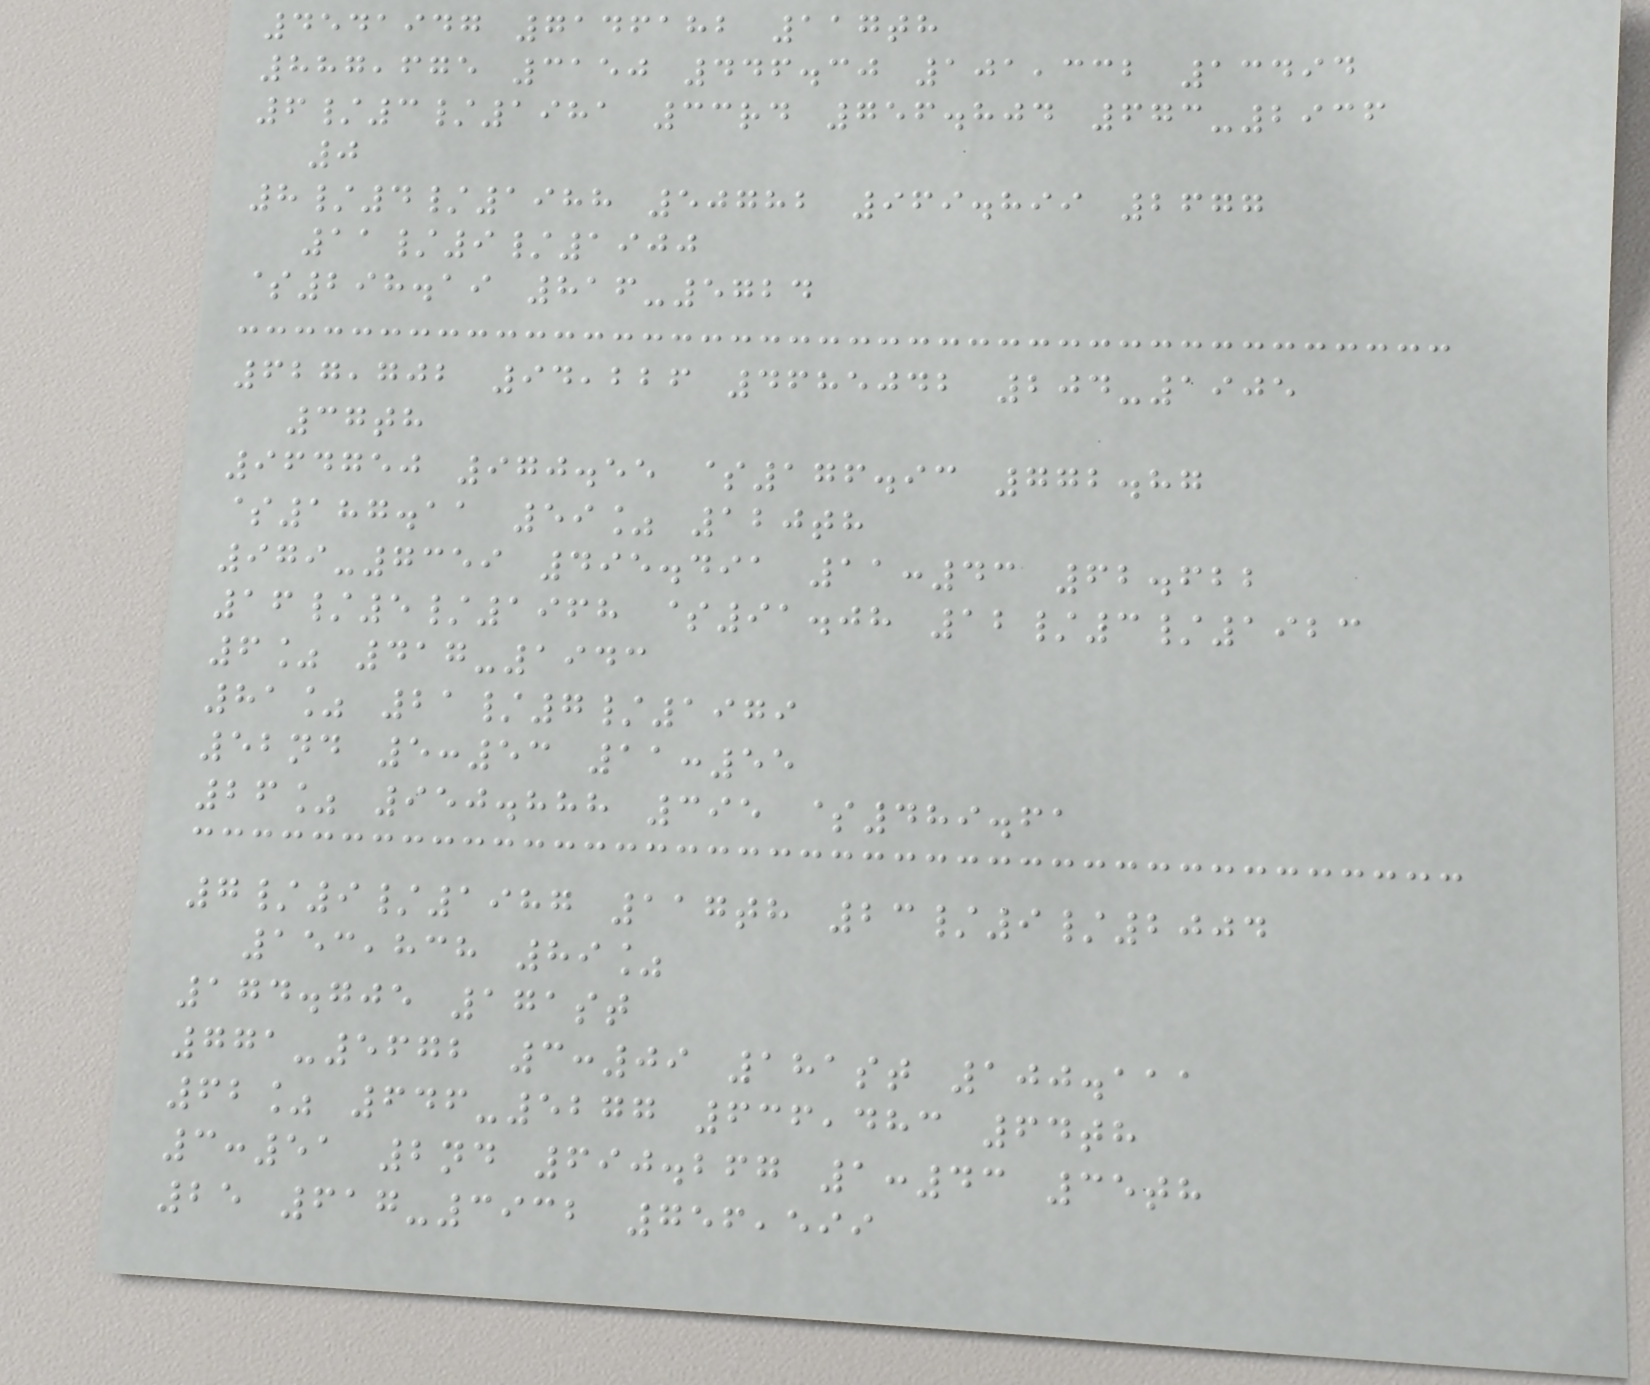4541947 7146182 117th
887,675 3150 446.30 101,332 13494
6/3/1981 33rd 756.804 673-2936
0
8/4/1988 50782 969.899 2677
11/9/1900
$298.19 816-5724
627,702 94,226 4685042 204-1905
37th
964750 970.55 $176.93 772.87
$187.11 59% 120th
979-7359 495.491 11:43 62.622
16/5/1968 $91.08 12/3/1923
6% 417-1943
81% 21/7/1979
52nd 5:53 11:55
26% 950.888 395 $489.61
7/9/1987 117th 23/9/2004
153,838 89%
174.705 171st
771-5672 3:09 181st 100.111
62% 646-5277 636,483 64th
3:51 2nd 690.267 1:43 35th
25 617-3932 756,599
